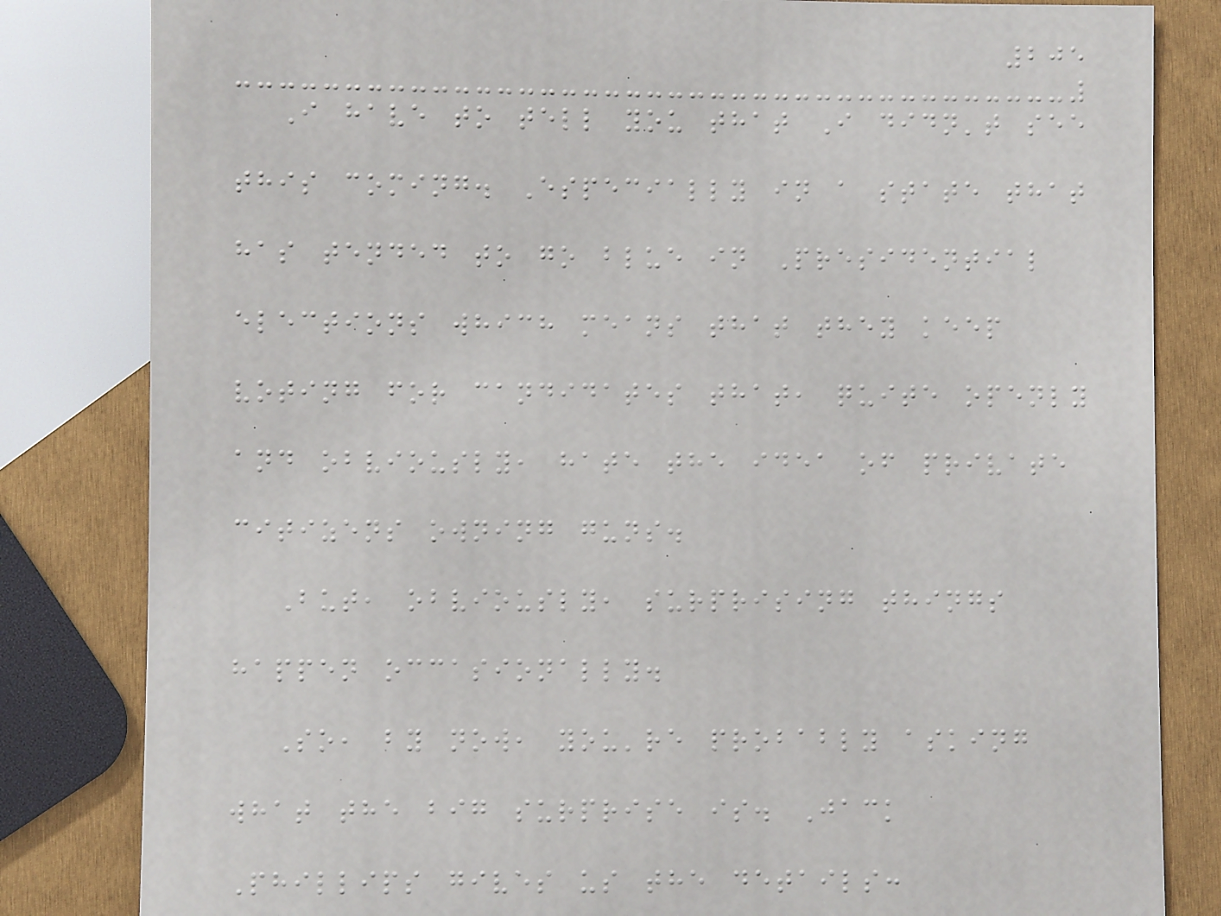205
I have to tell you that I didn't see
this coming. Especially in a state that
has tended to go blue in Presidential
elections which means that they keep
voting for candidates that, quite openly
and obviously, hate the idea of private
citizens owning guns.
But, obviously, surprising things
happen occasionally.
So, by now, you're probably asking
what the big surprise is. Jack
Phillips gives us the details:
